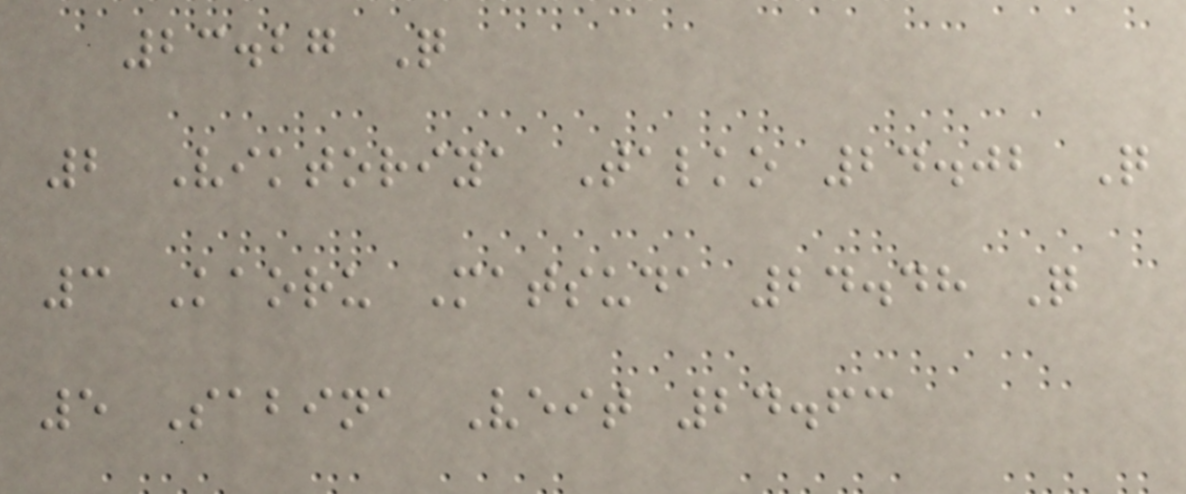23.27 Q
2 Viktoriya Talko 24.02 Q
3 Kaoru Matsuda 24.48 Q
5 Sabina Veit 24.63
